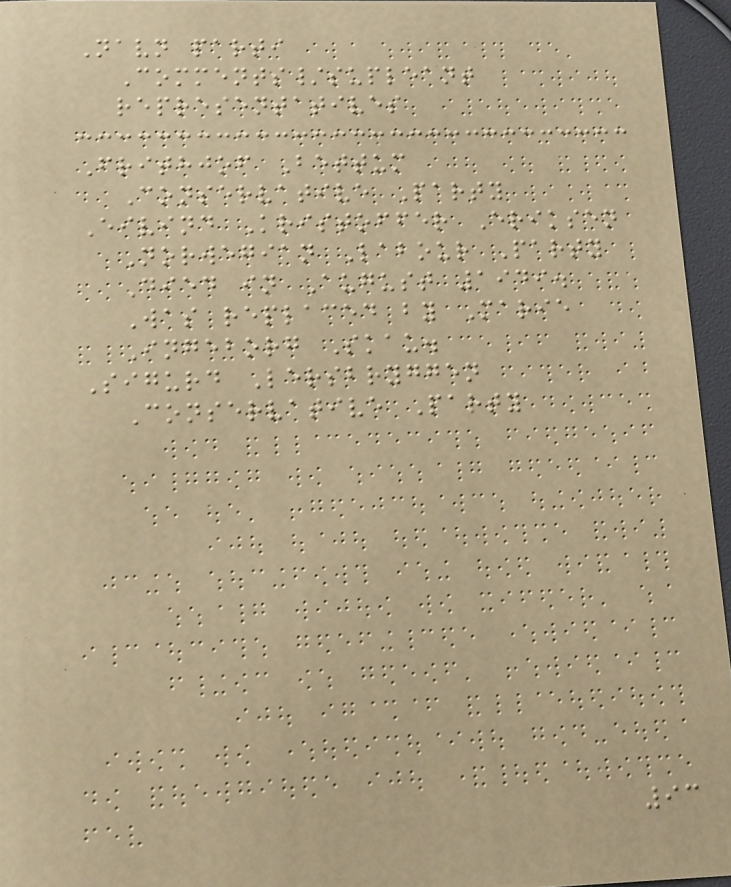Navn parti
Comments/supleant
representatives
Frithjof Bettum
Conservative Party
Eivind Kristoffer Eriksen
Norwegian Labour Party
Died in August 1949.
Was replaced by Marie
Ingeborg Skau.
Sigurd Lersbryggen
Conservative Party
93
